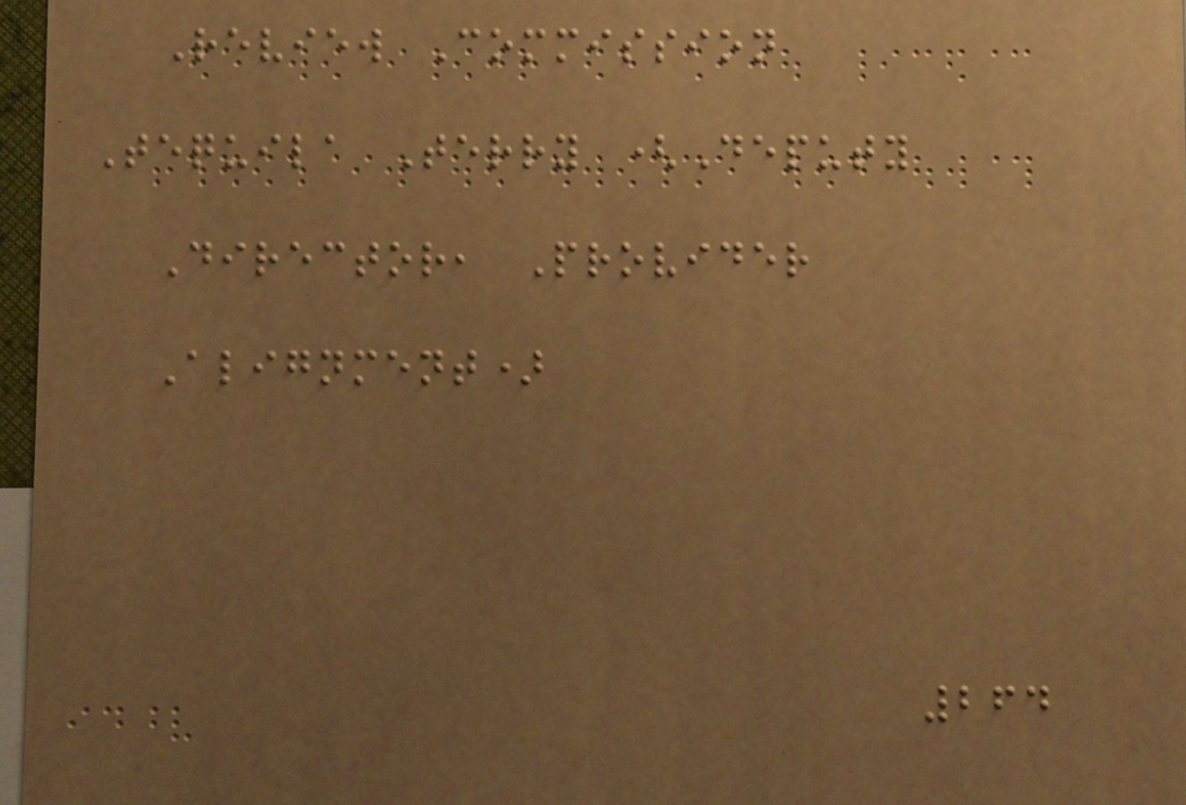Review Commission
Tequila Terry (Deputy
Director, Provider
Alignment)
264
